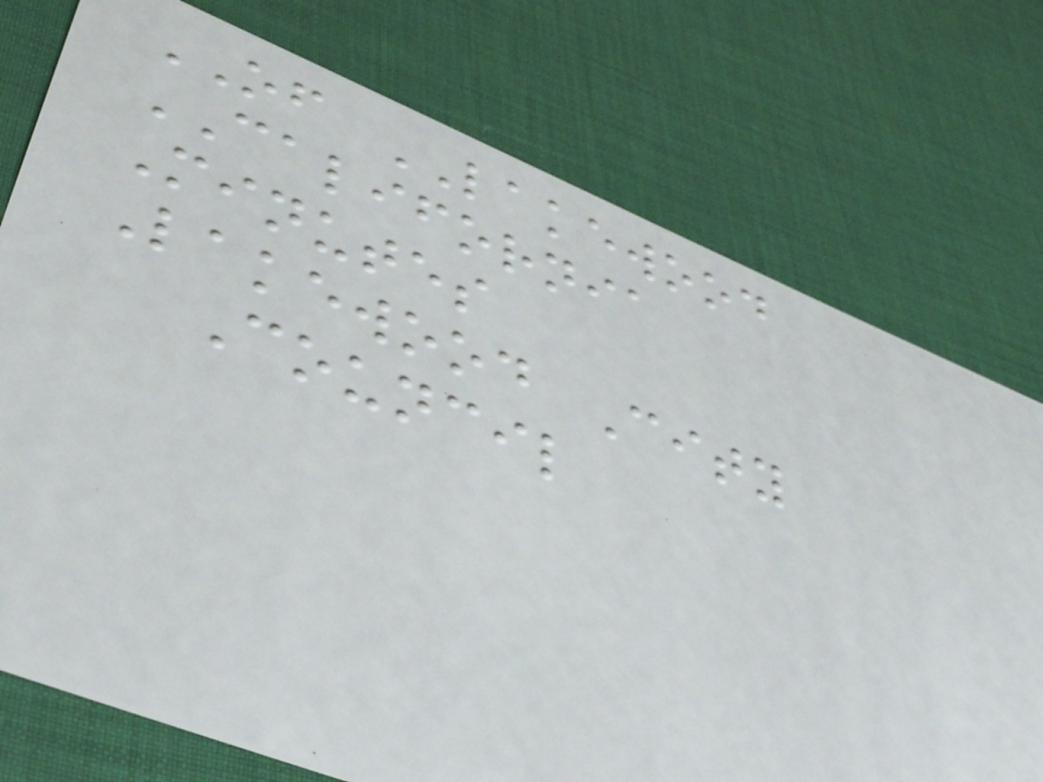OF LAKEWOOD
CALIFORNIA
Minutes
Lakewood City
Council
